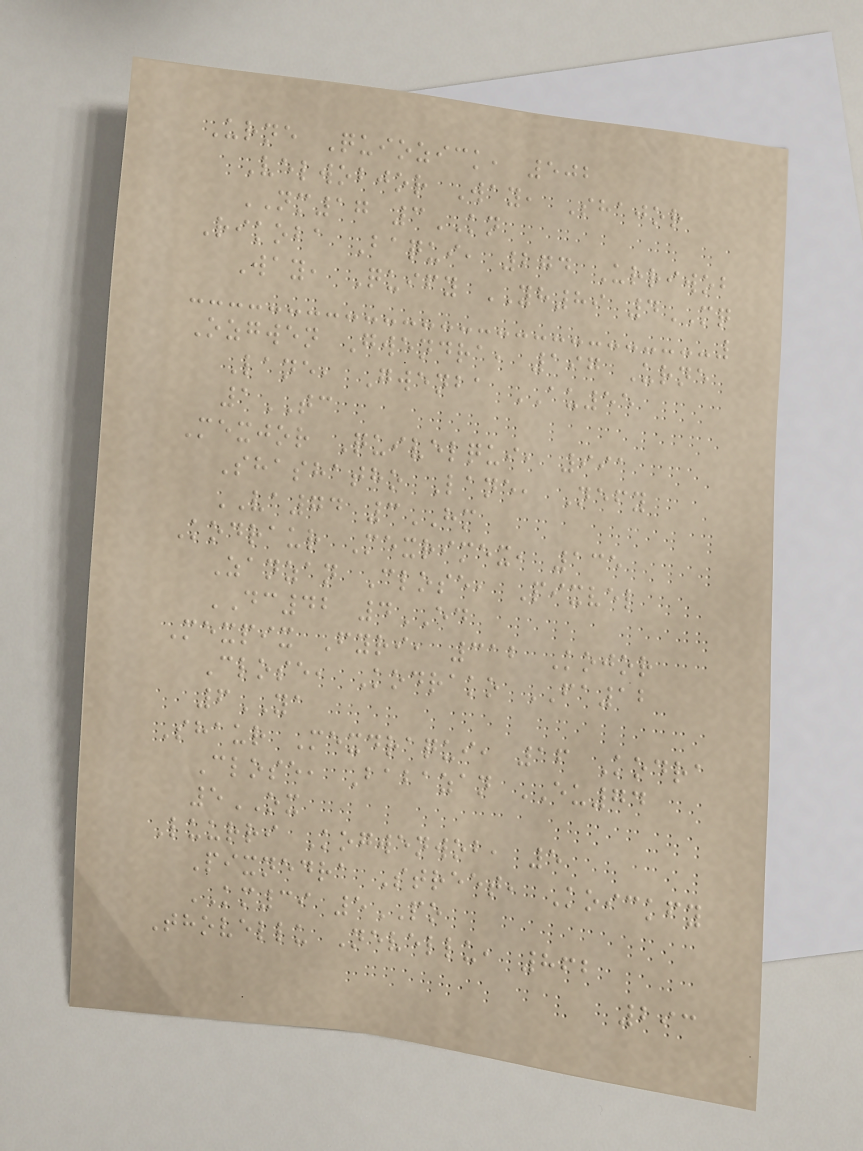Urne Quiozick, 502
Velwobjor Way, Shajor
NM17 3KN
Rikoba Baqui, 274 Urriwob
Way, Quify YH89 4MQ
Ozgwen Gwendra, 197 Urne
Lane, Gwenba AU55
1TC
Mexjor Quivelqui, 991
Shashatho Lane, Nefy
VA74 3HM
Kodraur Mexrimex, 135
Zanzan Close, Pixvel
DC42 4ED
Mexpix Fyri, 312 Kojor
Close, Kodrako FA12
6YA
Shaur Mexdraqui, 16 Kodra
Close, Babazan EU74
5OX
Luurri Kogwenwob, 5
Pixnedra Street, Koickfy
KM39 5PO
Thovellu Nevellu, 862
293
